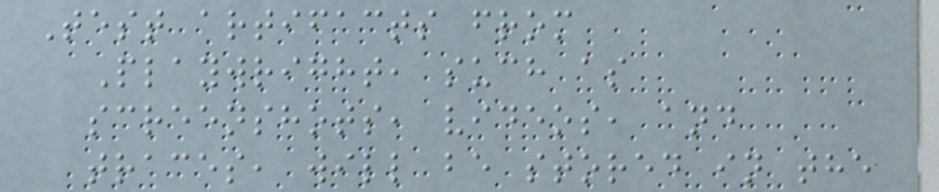Test artifacts from
Playwright, such as
screenshots, videos, and
traces, will be stored in the
